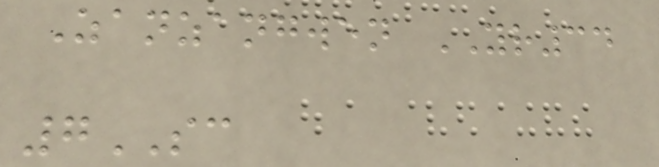Zanzangwen YR34
7SC
